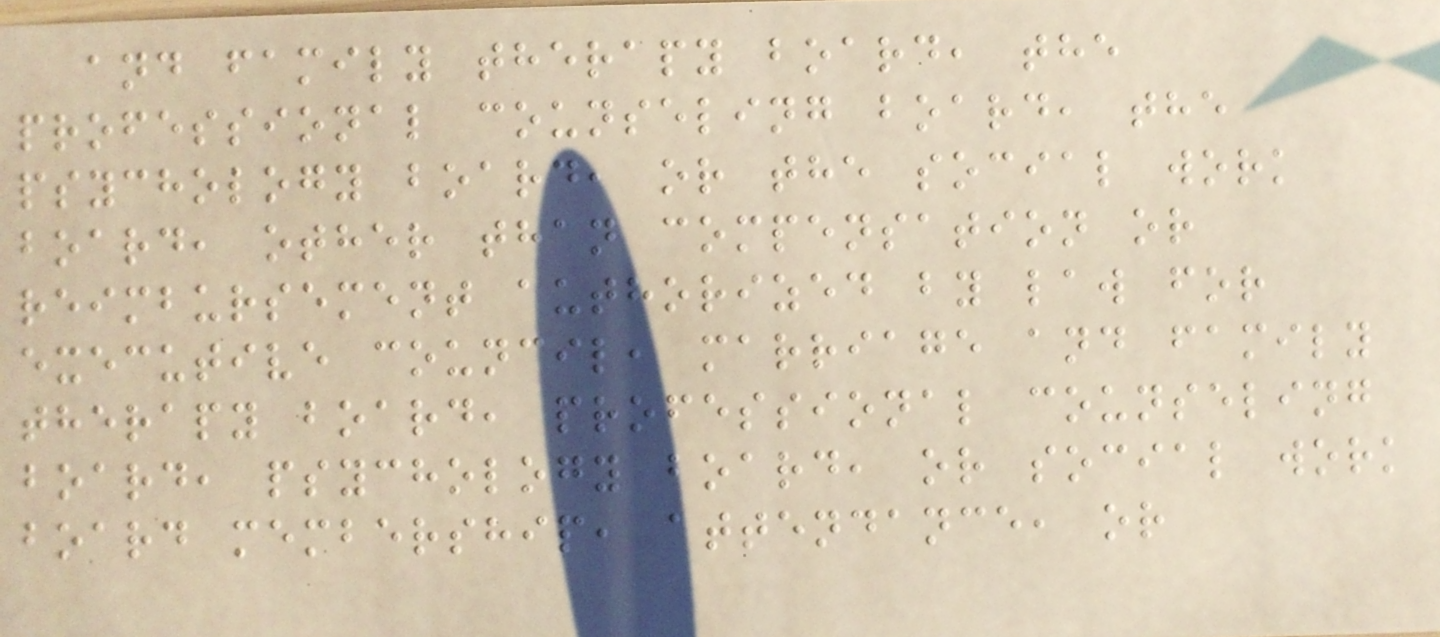and family therapy board, the
professional counseling board, the
psychology board, or the social work
board, other than compensation or
reimbursement authorized by law for
executive council, marriage and family
therapy board, professional counseling
board, psychology board, or social work
board membership, attendance, or
